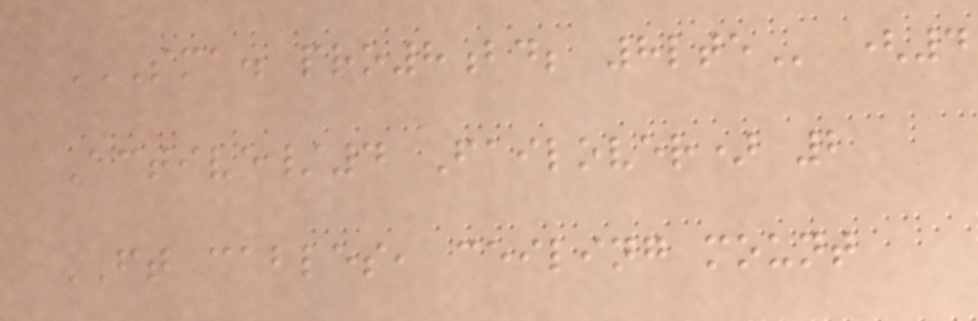SMA. PRO8BD; 8LTE (4
Active/4 Failover) 2
FT cables, ceiling mount
